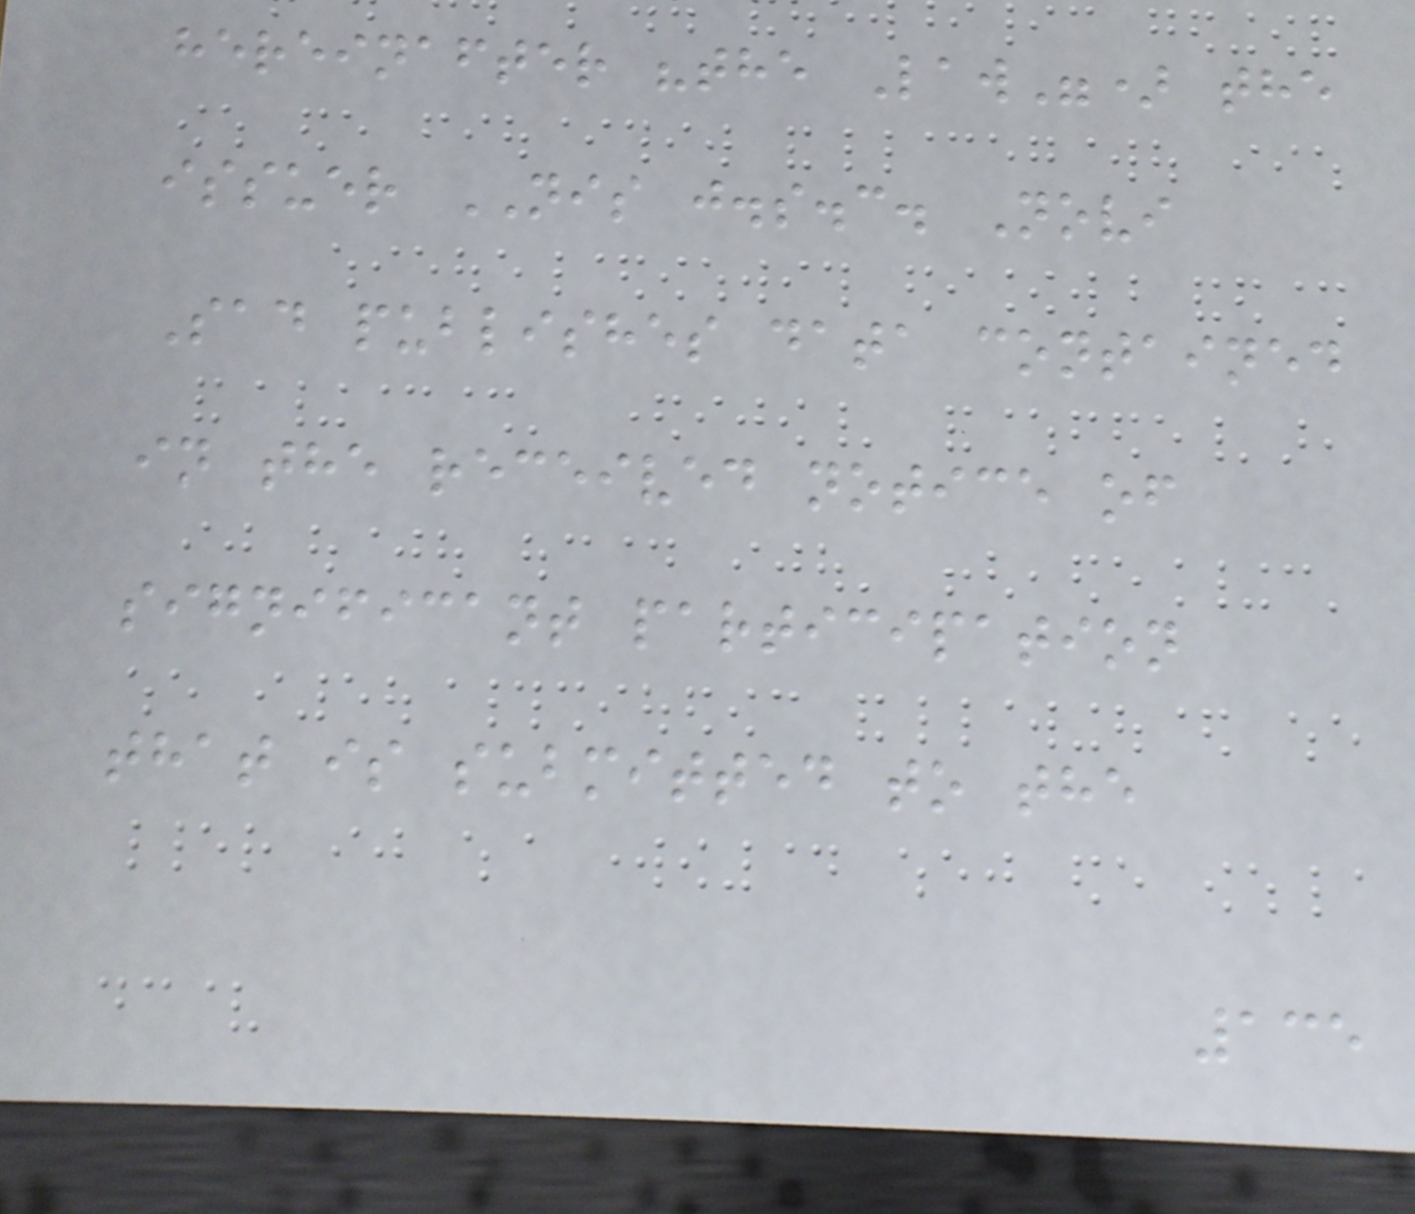hereinafter "the Law") the
issuer NIS j.s.c. Novi
Sad publishes data contained
in the received notice of
significant participation
that is submitted to the
135
